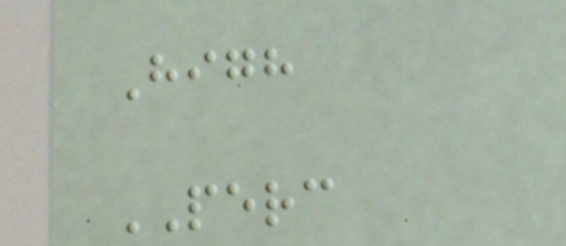High
PERC
